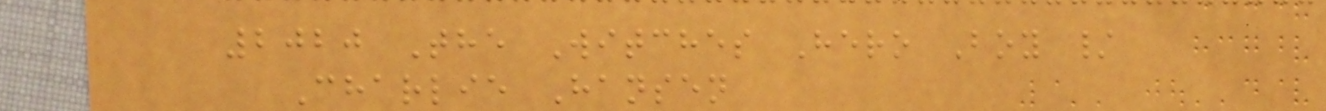2020 The Witches Hero Boy /
Charlie Hansen
